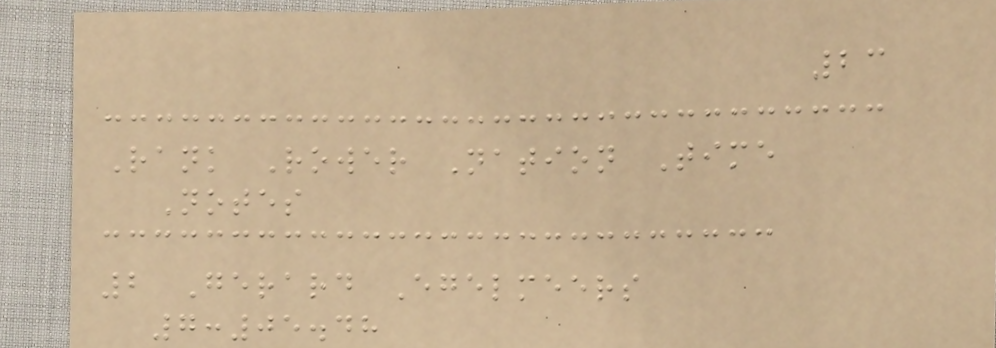23
Rank Rower Nation Time
Notes
2 Gerard Egelmeers
7:05.48
